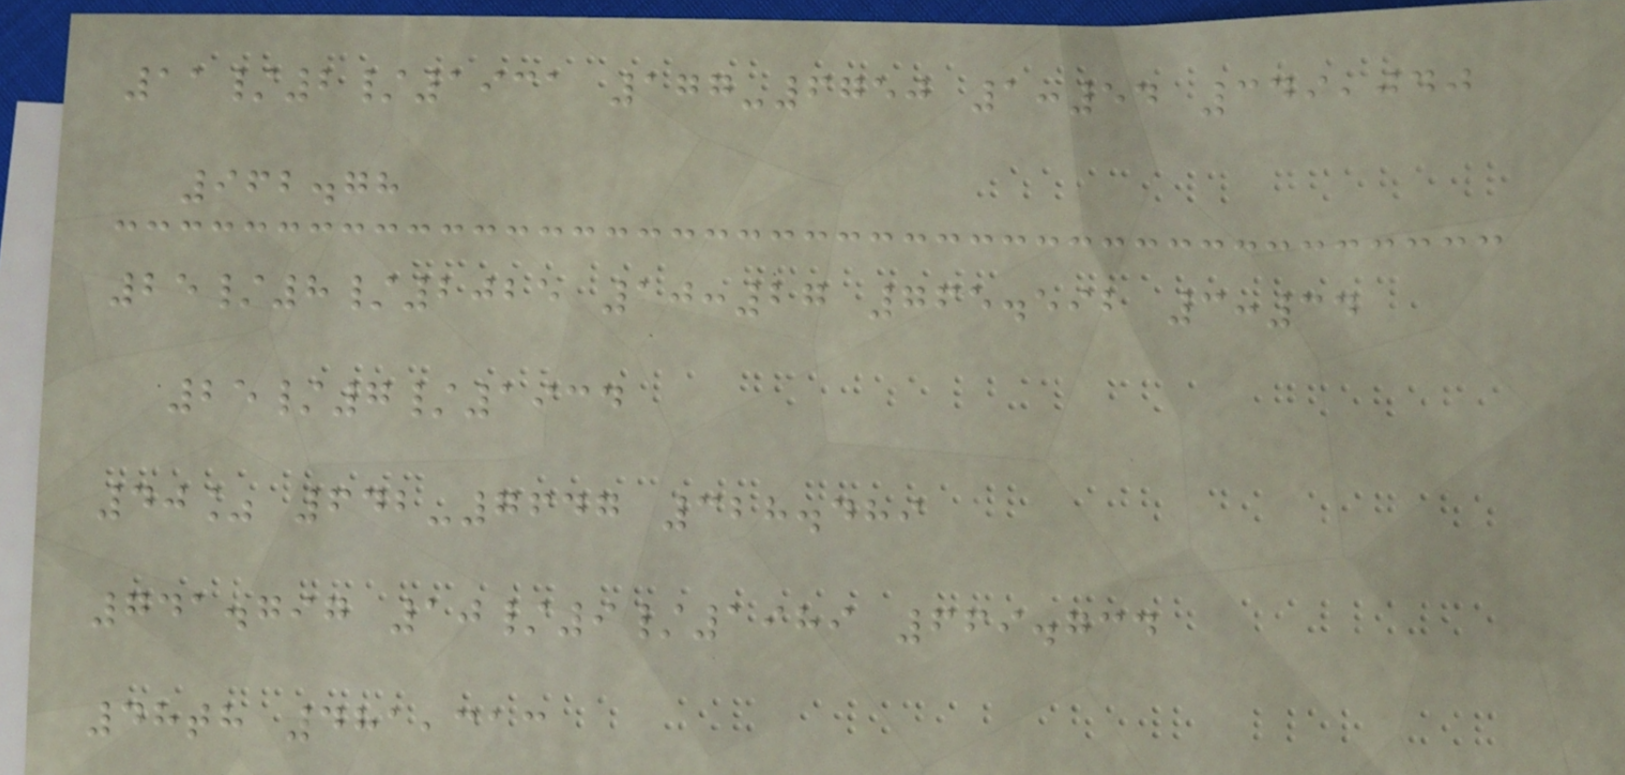11/2/1931 177-6750 1:54 349,040
962.78
25/8/2025 10:27 765.592 3:34
25/7/1934
40% 642-7647 328.489
741.797 10/9/1989 669.734
48th 481,313
